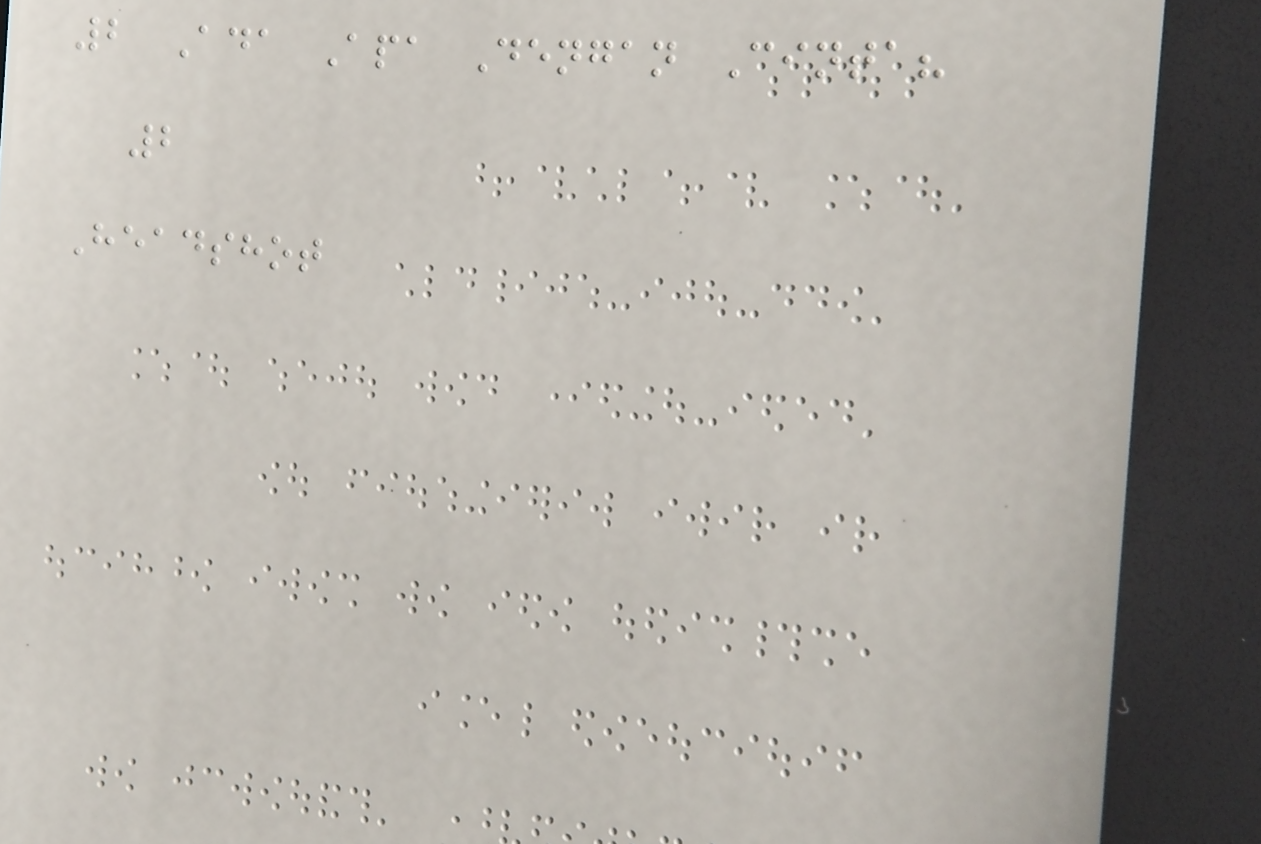2 Ada Apa Dengan Cinta?
2
Headshot
